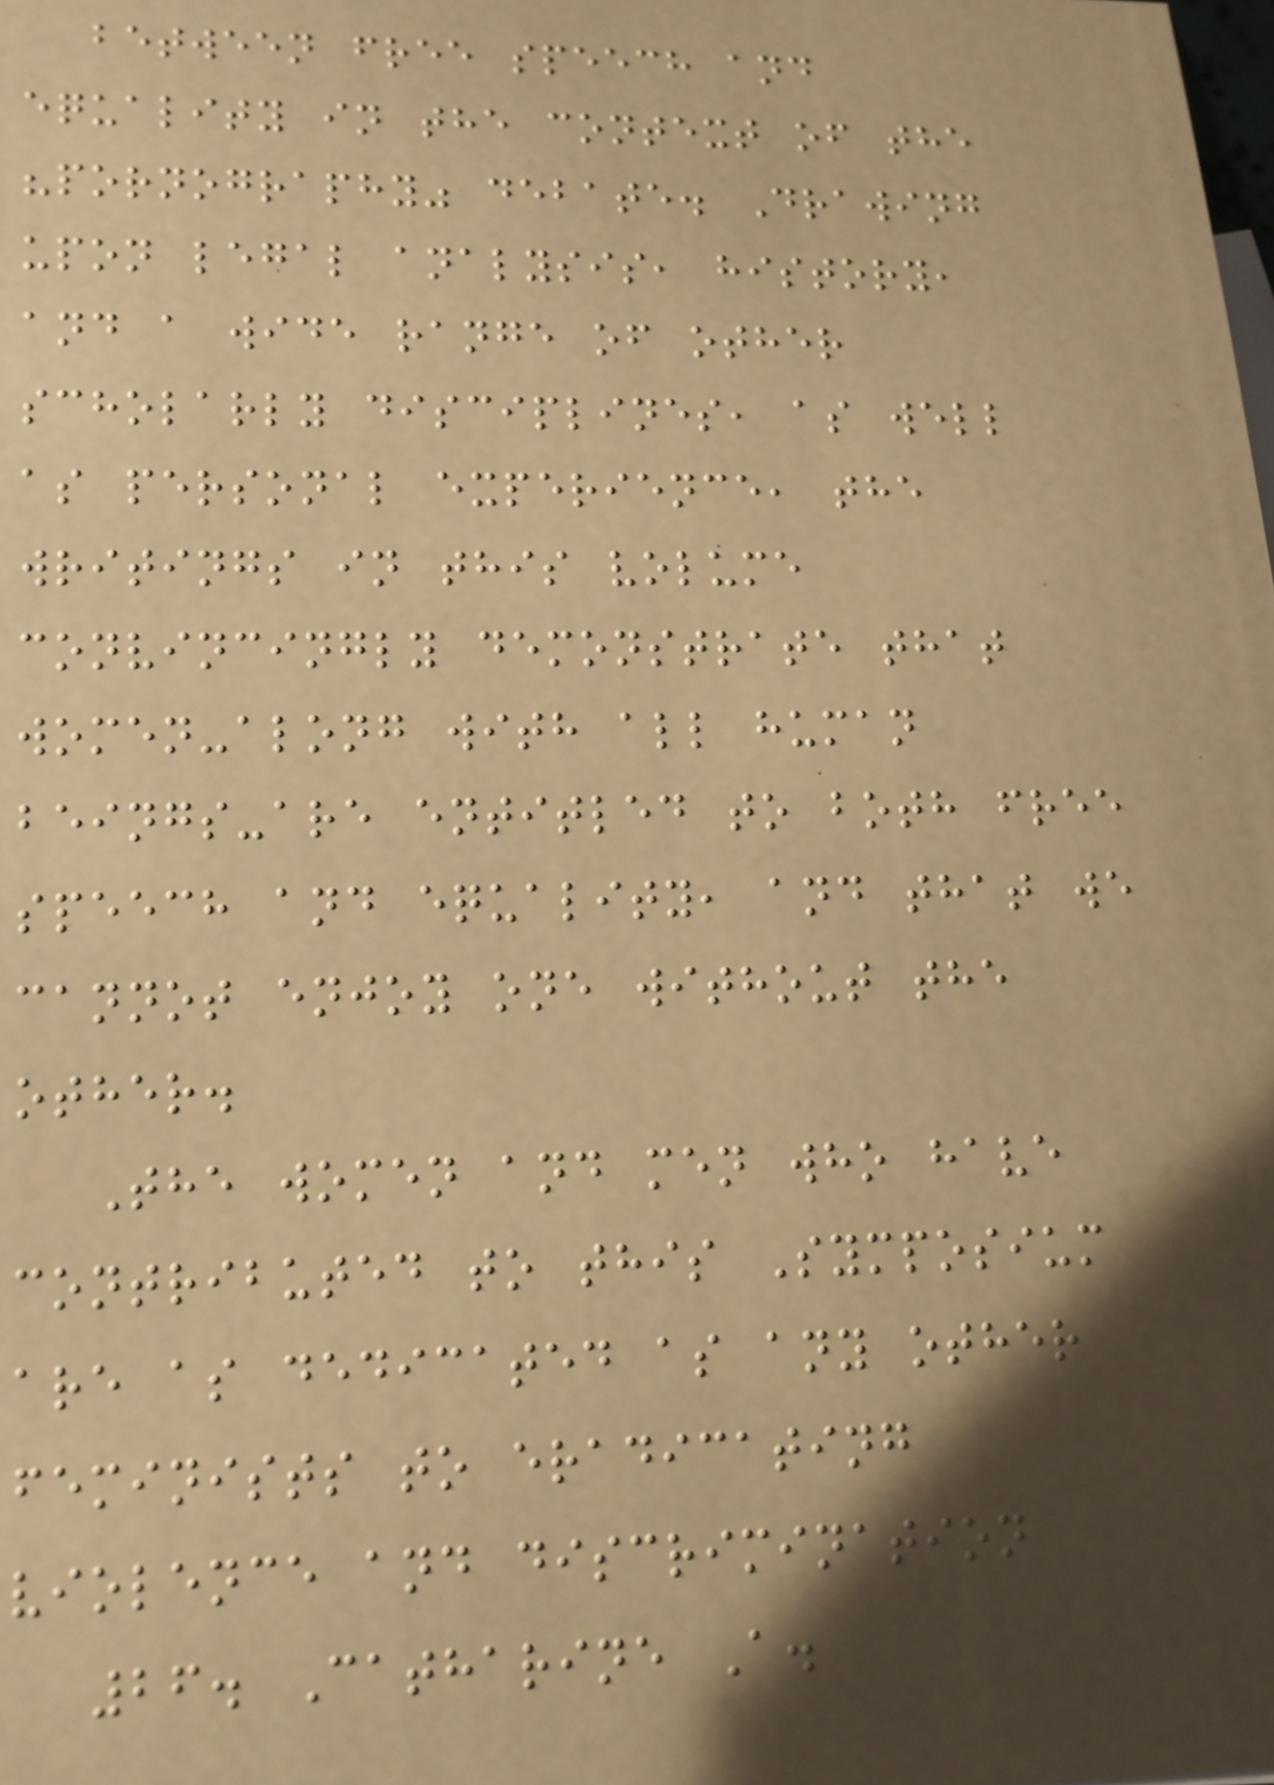between free speech and
equality in the context of the
"pornography" debate. Drawing
upon legal analysis, history,
and a wide range of other
scholarly disciplines, as well
as personal experience, the
writings in this volume
convincingly demonstrate that
women-along with all human
beings-are entitled to both free
speech and equality, and that we
cannot enjoy one without the
other.
The women and men who have
contributed to this Symposium
are as dedicated as any other
feminists to eradicating
violence and discrimination
26. Catharine A.
